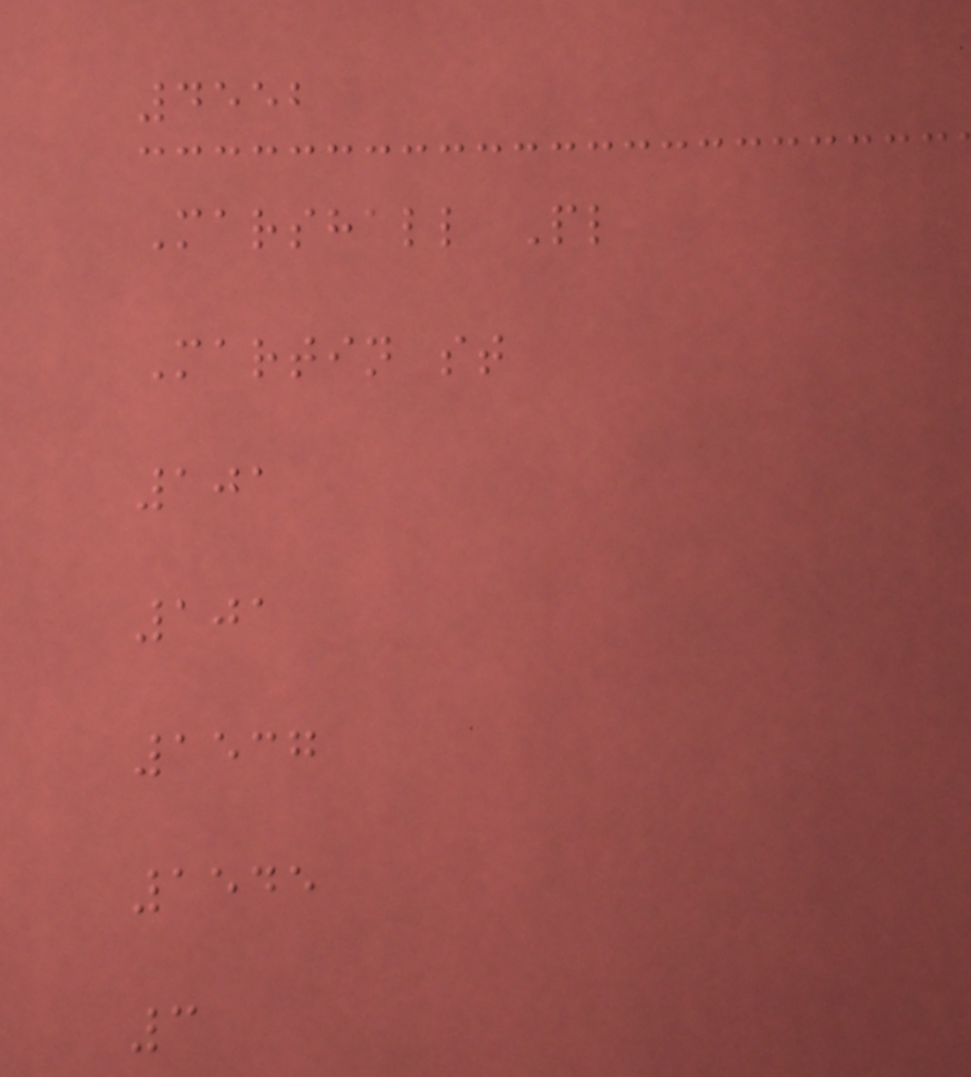4552
Marshall Pl
Martin st
101
101
1537
1545
3
